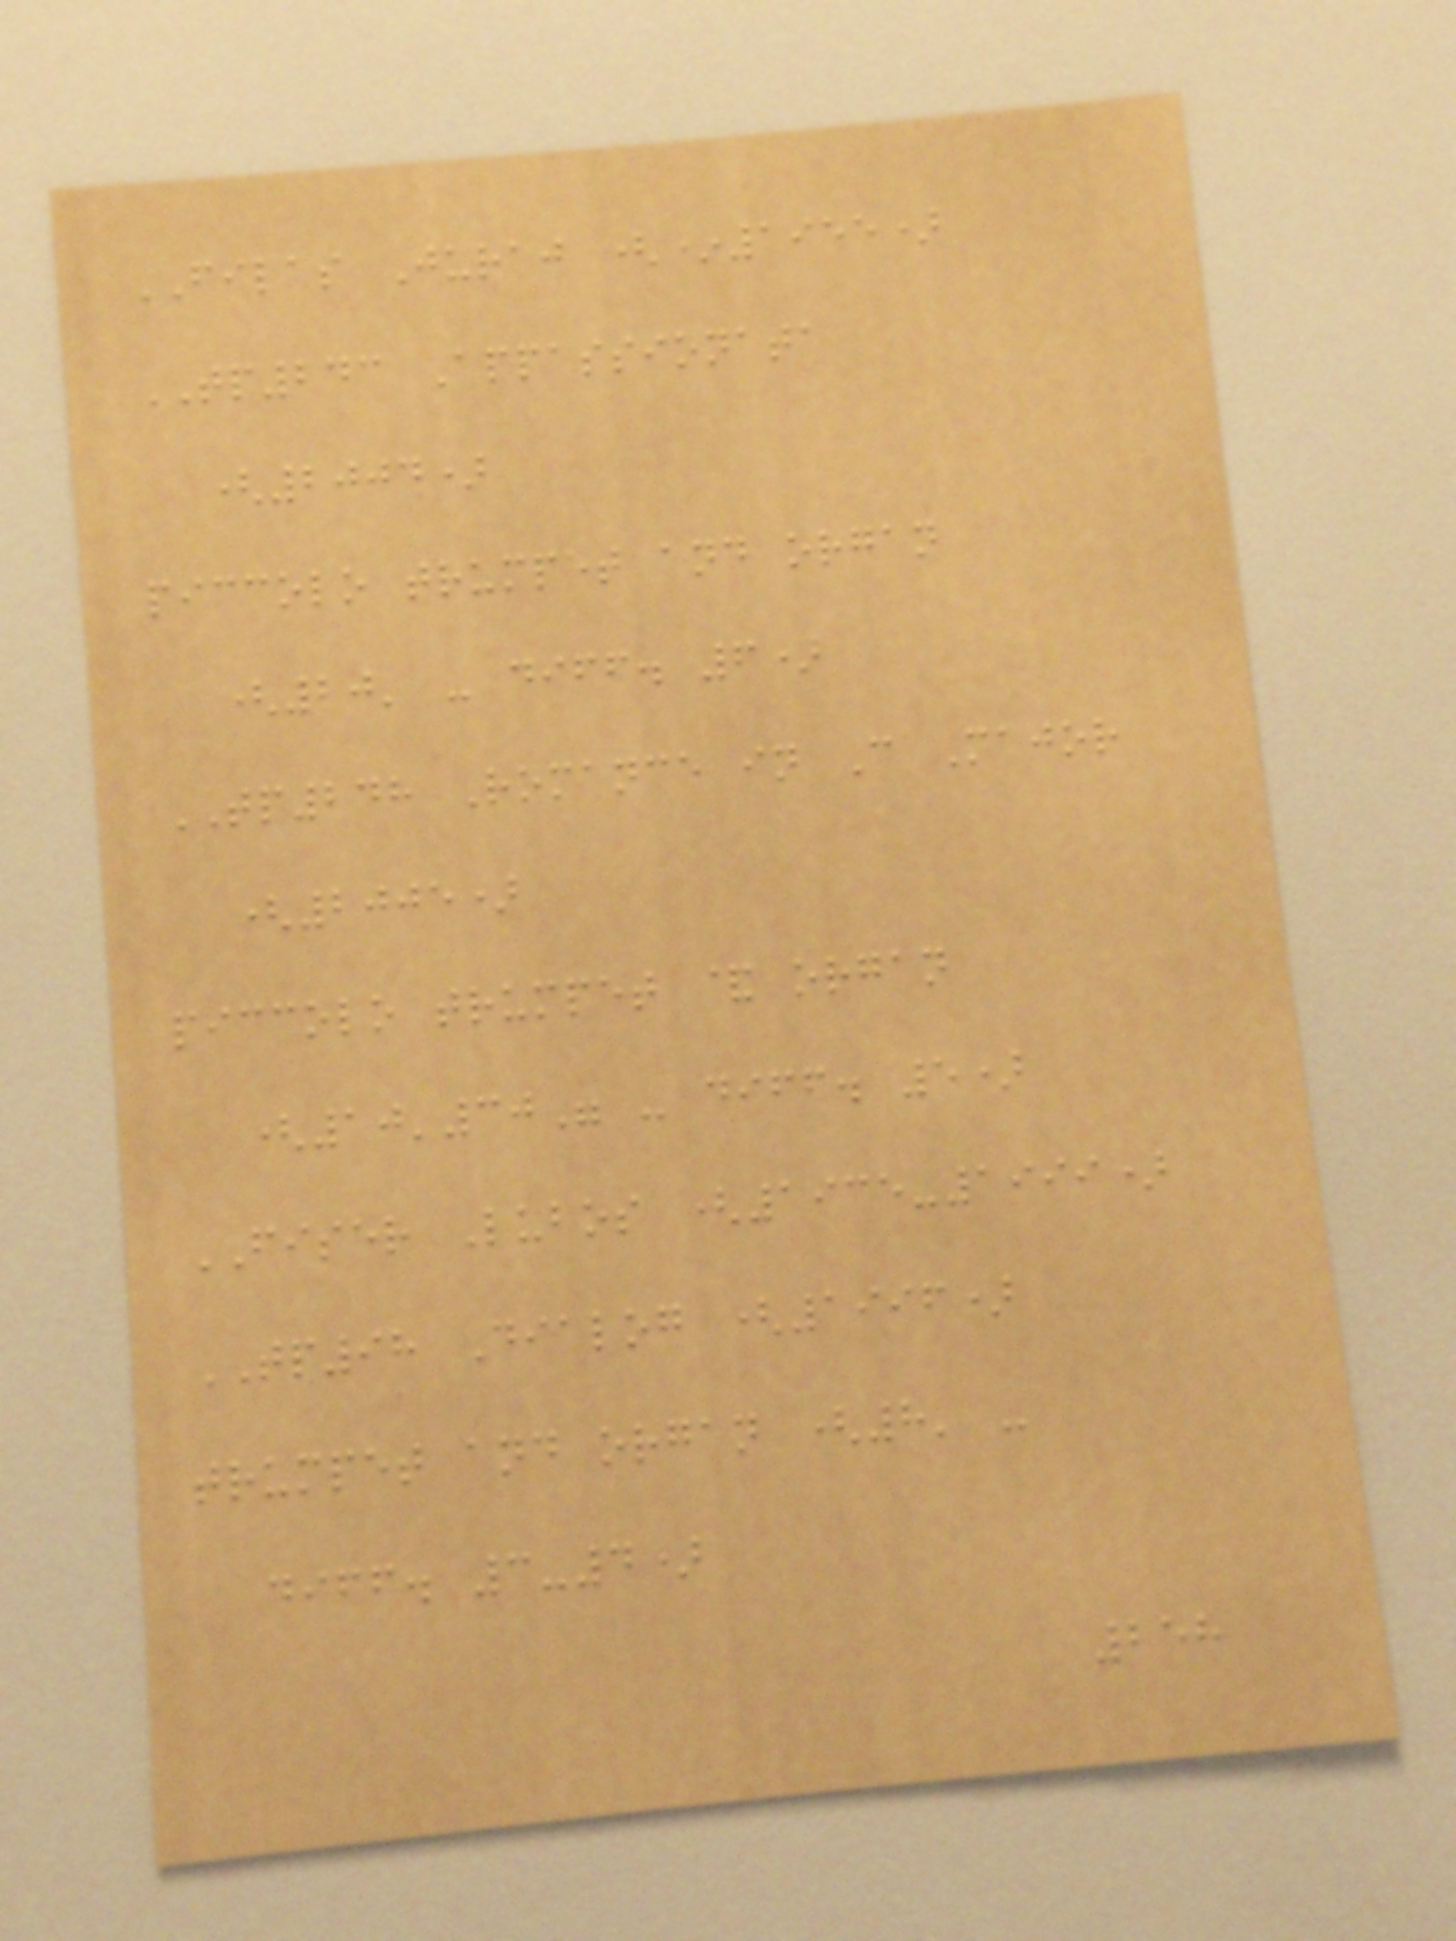FILAS Juraj (*1955)
TP243 Appassionata
(2004)
piccolo trumpet and organ
(20' - diff. 6)
TP248 Romance in C Major
(2005)
piccolo trumpet & organ
(10'30" - diff. 5)
FISER Lubos (1935-1999)
TP98 Dialog (1996)
trumpet and organ (8' -
diff. 3-4)
258
